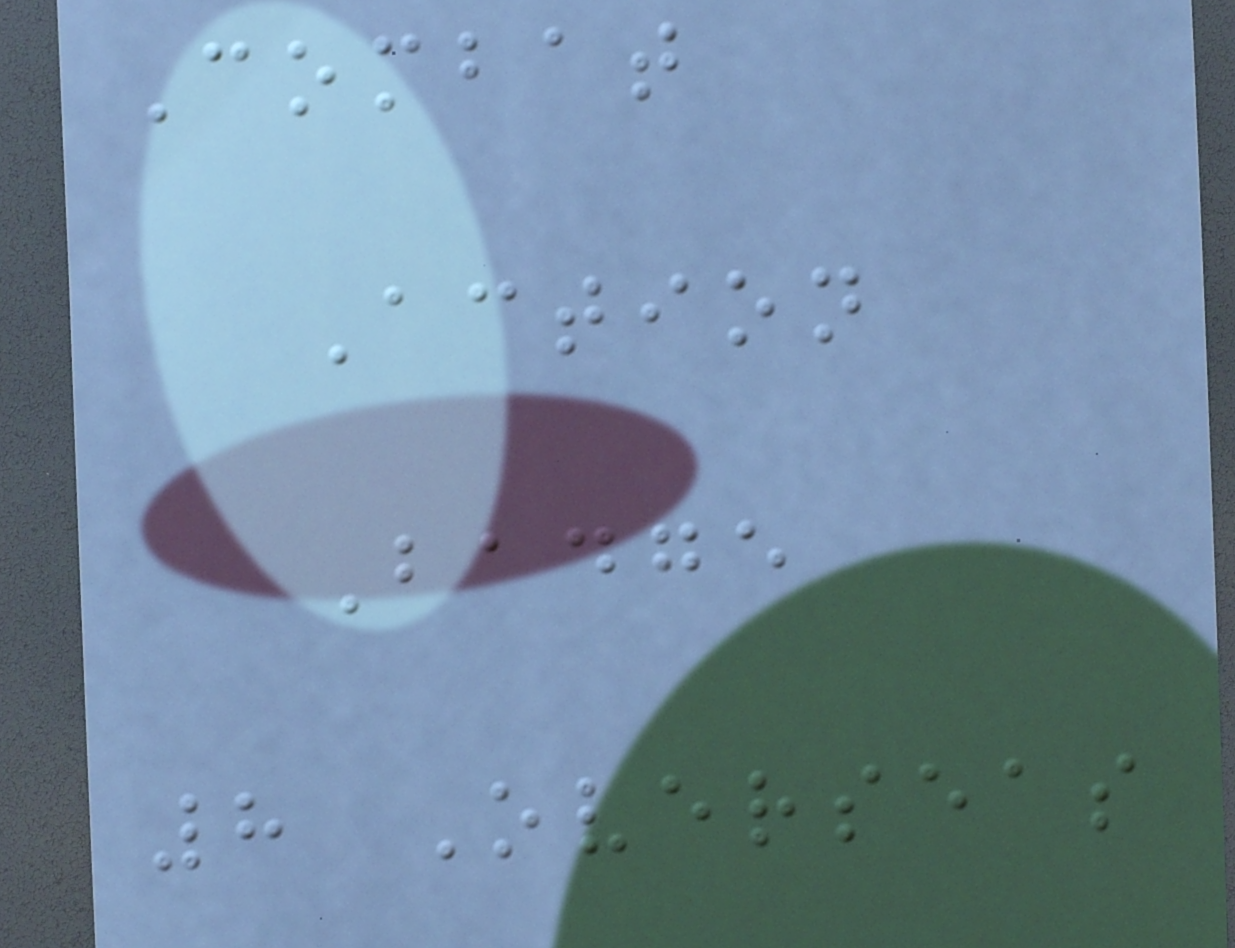Combat
Action
Badge
8 Overseas
